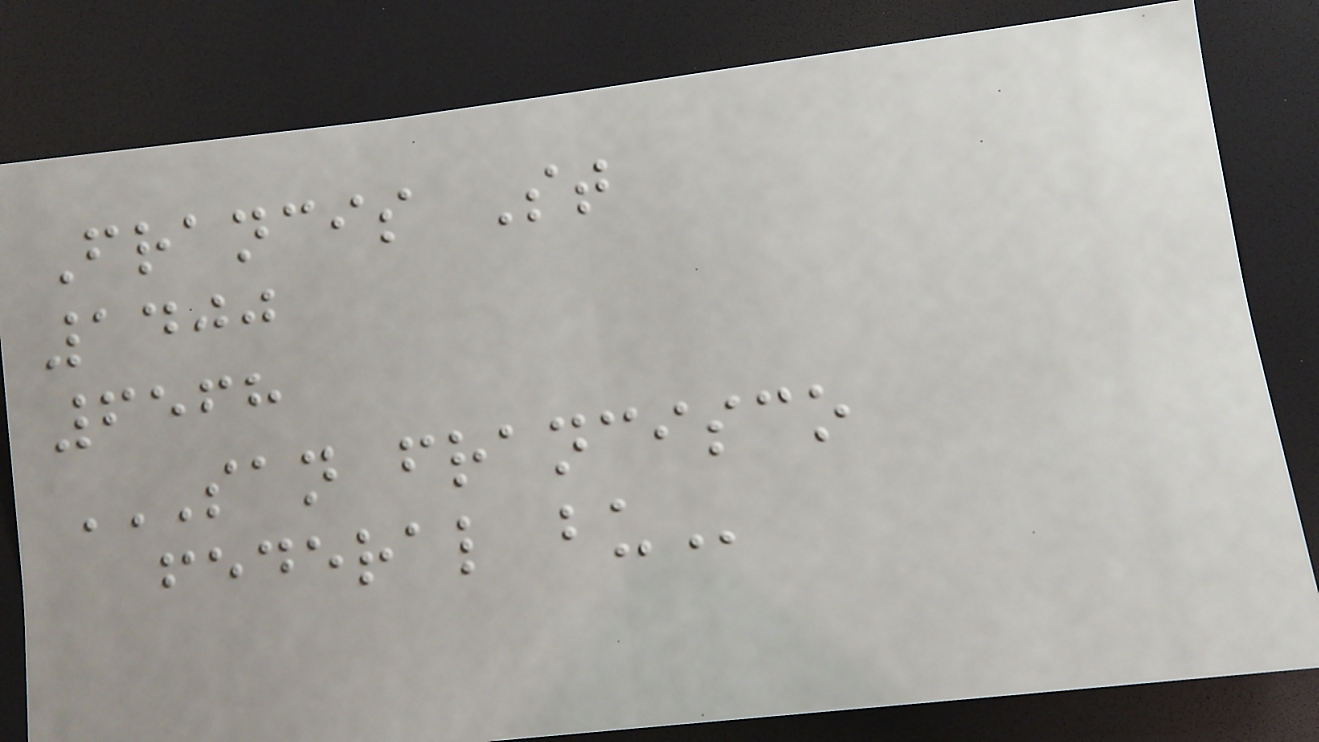Francis St
1400
6568
SAN FRANCISCO
FEDERAL BU
